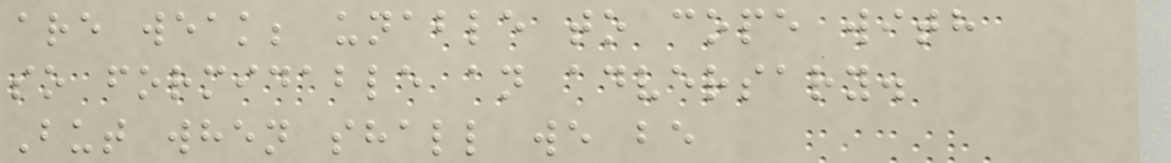are weak; unable to cope with
so formidable an adversary.
But when shall we be
